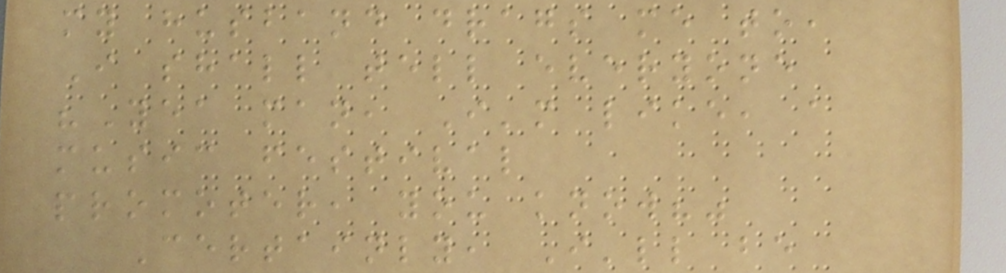my husband drags me to,
I shall tell everyone
"Yea man, I'm like, a
music festival
promoter, you know?"
Certainly, I'll be
